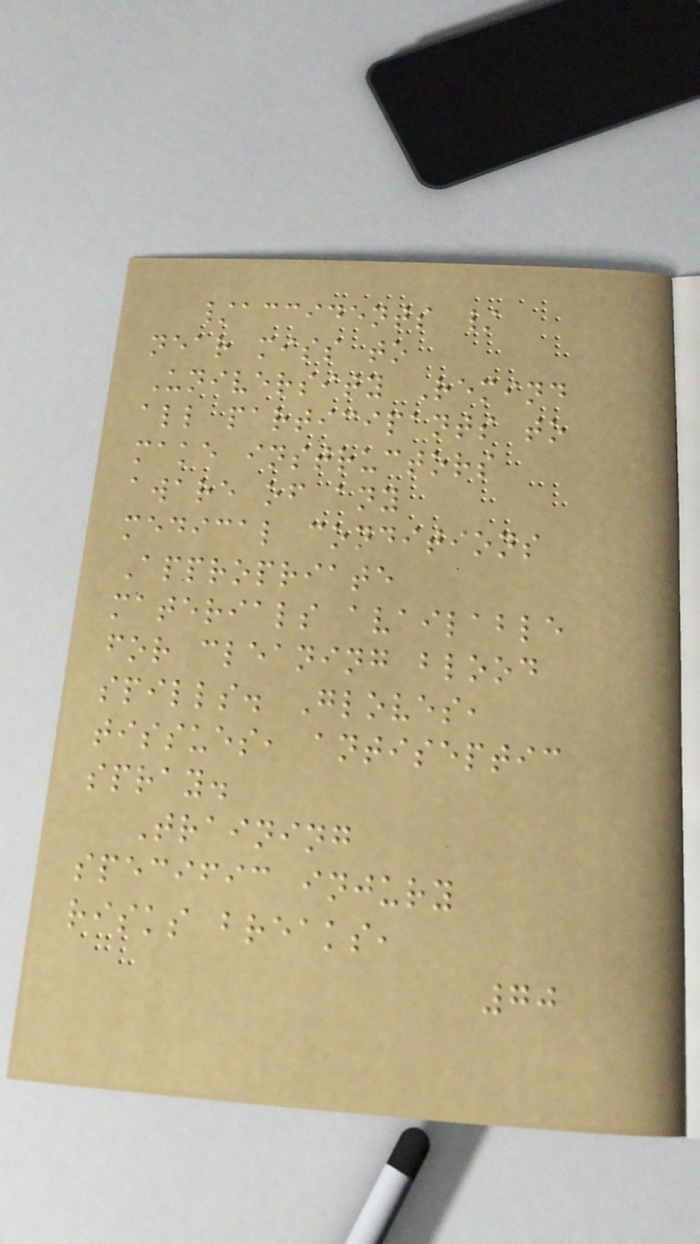/accidents /
near miss to
University Remind
all participants to
make instructors
aware of any
medical conditions
Appropriate
materials available
for cleaning blood
spills. Gloves,
tissues, antiseptic
spray.
Training
specific injury
risks breaks,
70
